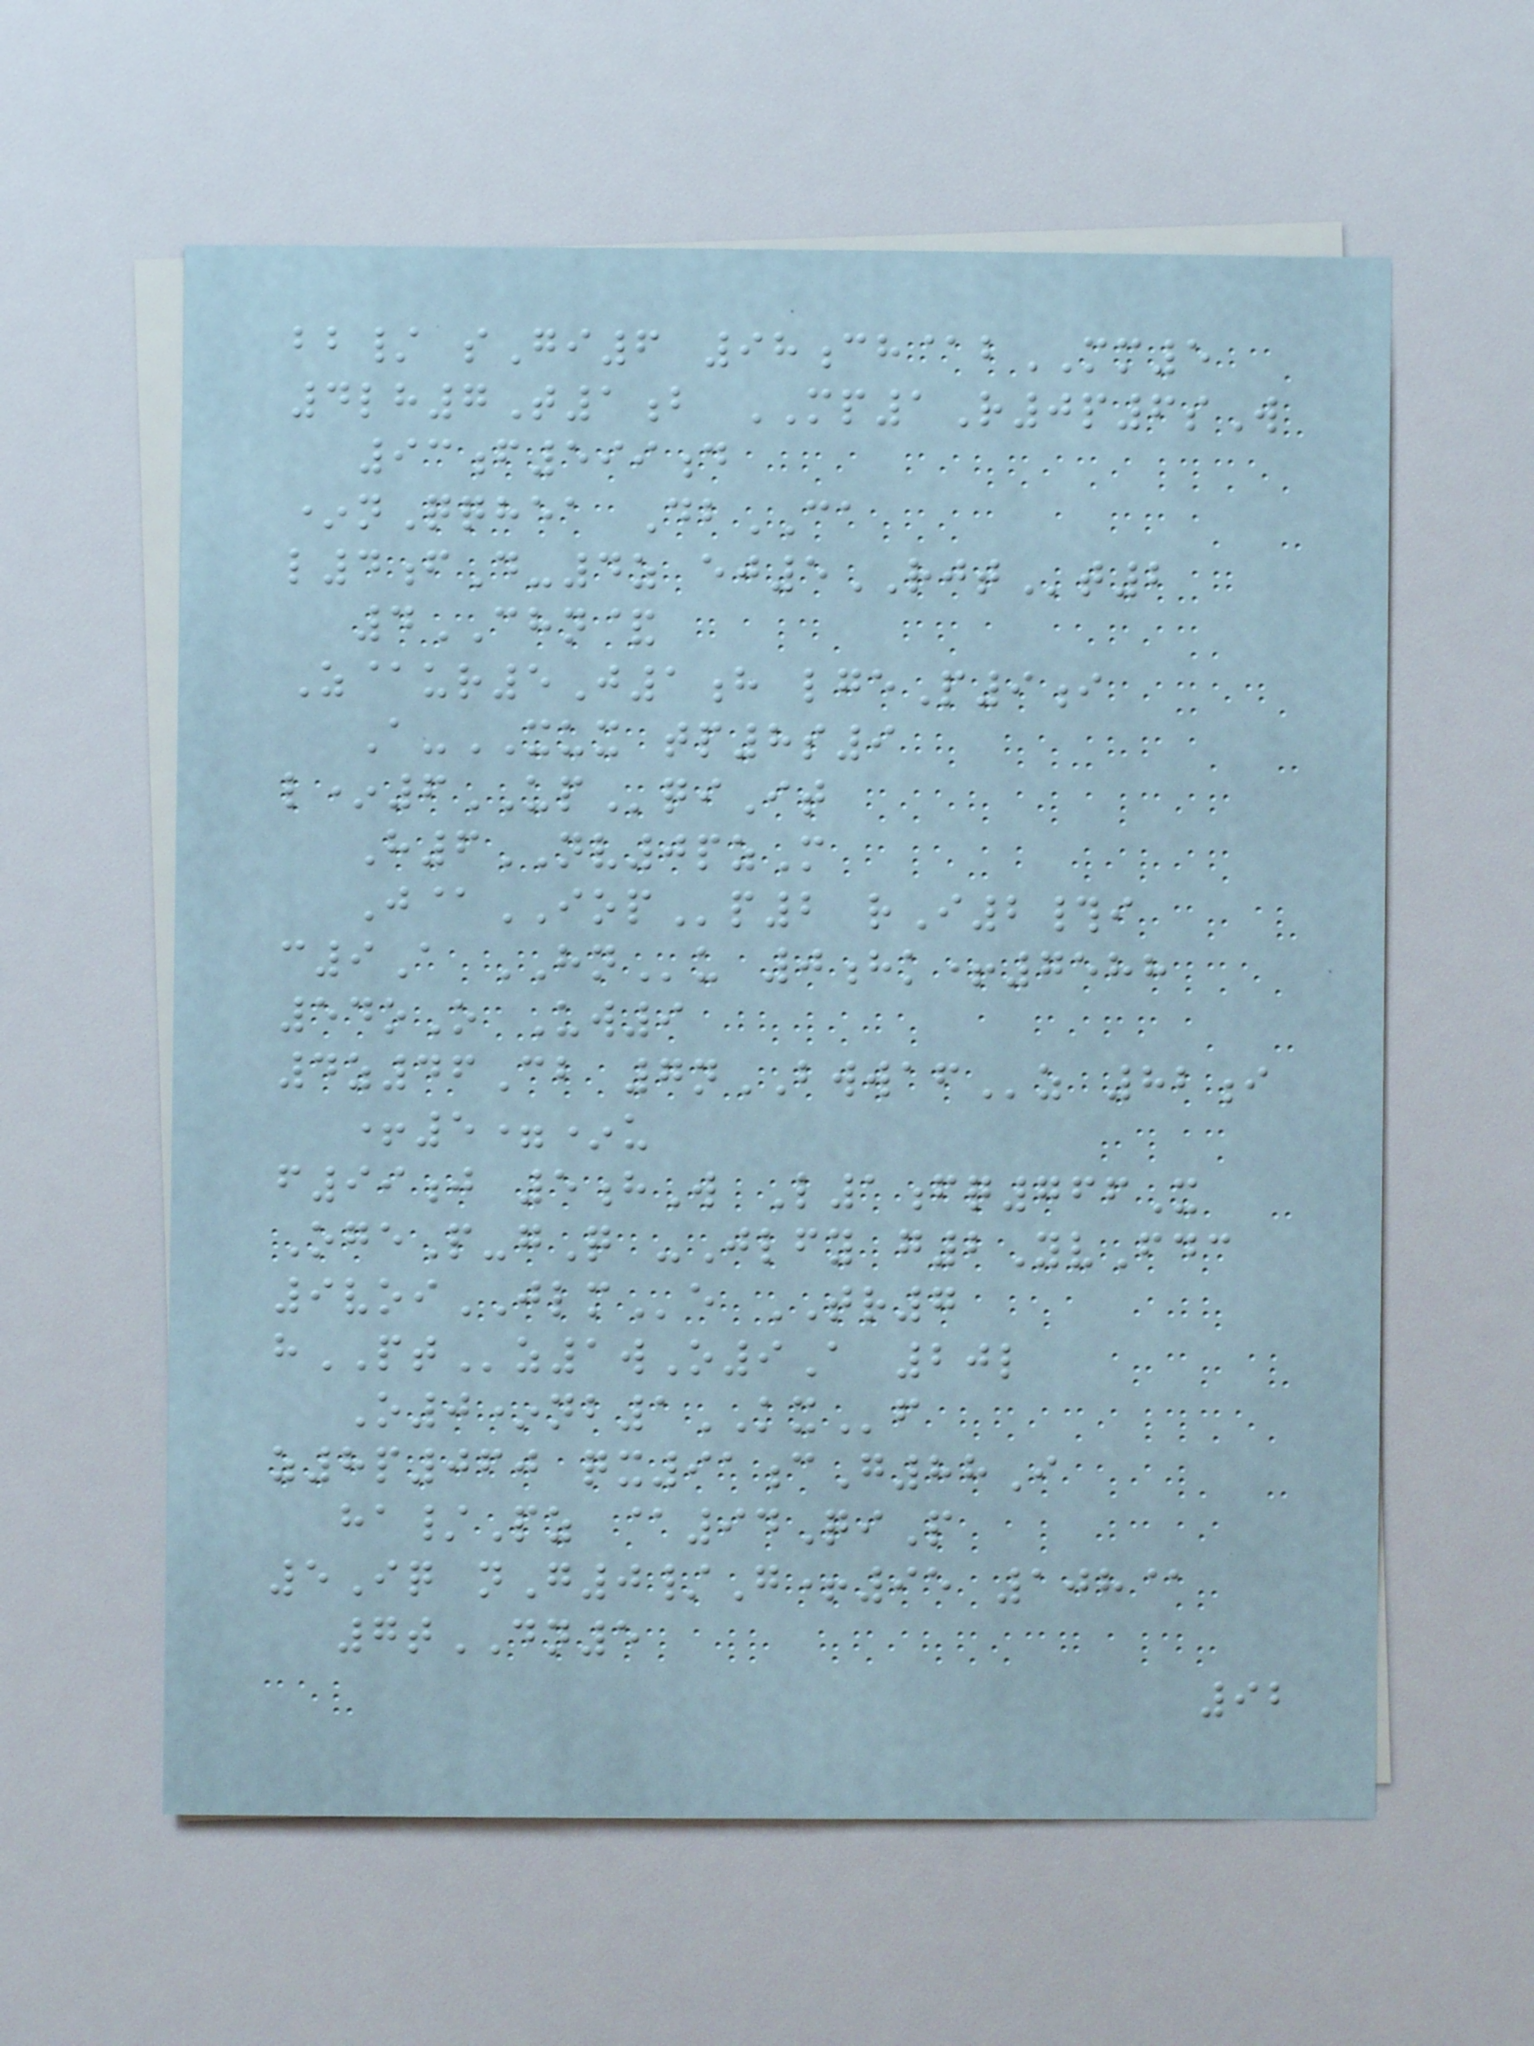bb/ sGi6 98ch@bMM5
4lh7T1b MP1R0p6sW
93f599d
*nQqhea DbCA
l4fD-4z ej5RJTt2
4CHN&
Z@ur5J1h lgeP9i
A-XUX tp8s9
l*6UPqiIt
H6NV0pzM
J@IOPp2 rI2#i
c9A HNu 0hk+7588
54oO Uw9
4z46Cb 7nBWWAFz 82i
+5=*u
f99j 5hW L1fq766X
OgeP-gQ -Jlfy g2YvFdc
9voiJLMe TR7
hPTz1wO9A 20l
O0*nb1KXf
z8p060 qx91cG88I
ha/Pz @94QiP
5Iq nG0/G+95 108@
7tDN5
92
